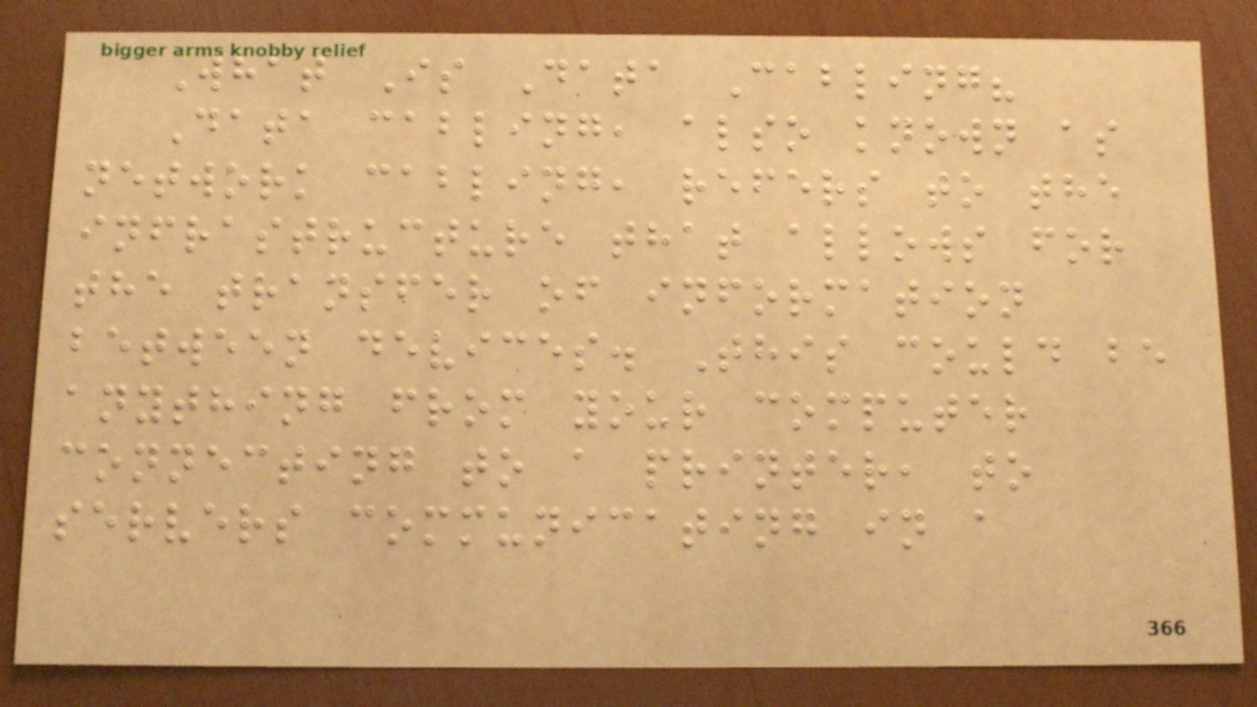What Is Data Cabling?
Data cabling, also known as
network cabling, refers to the
infrastructure that allows for
the transfer of information
between devices. This could be
anything from your computer
connecting to a printer, to
servers communicating in a
